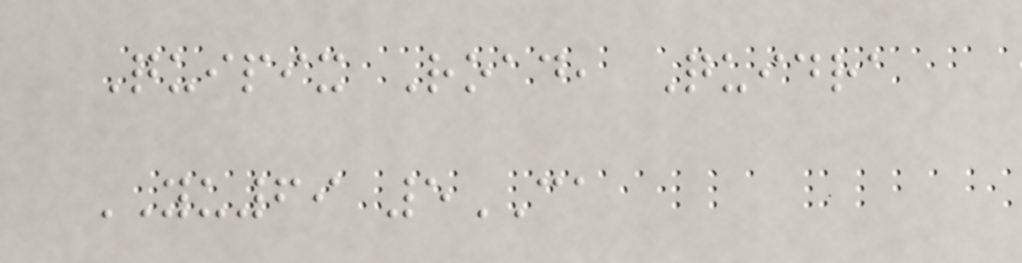Quipix Road, Quidra
YU69 5CA
